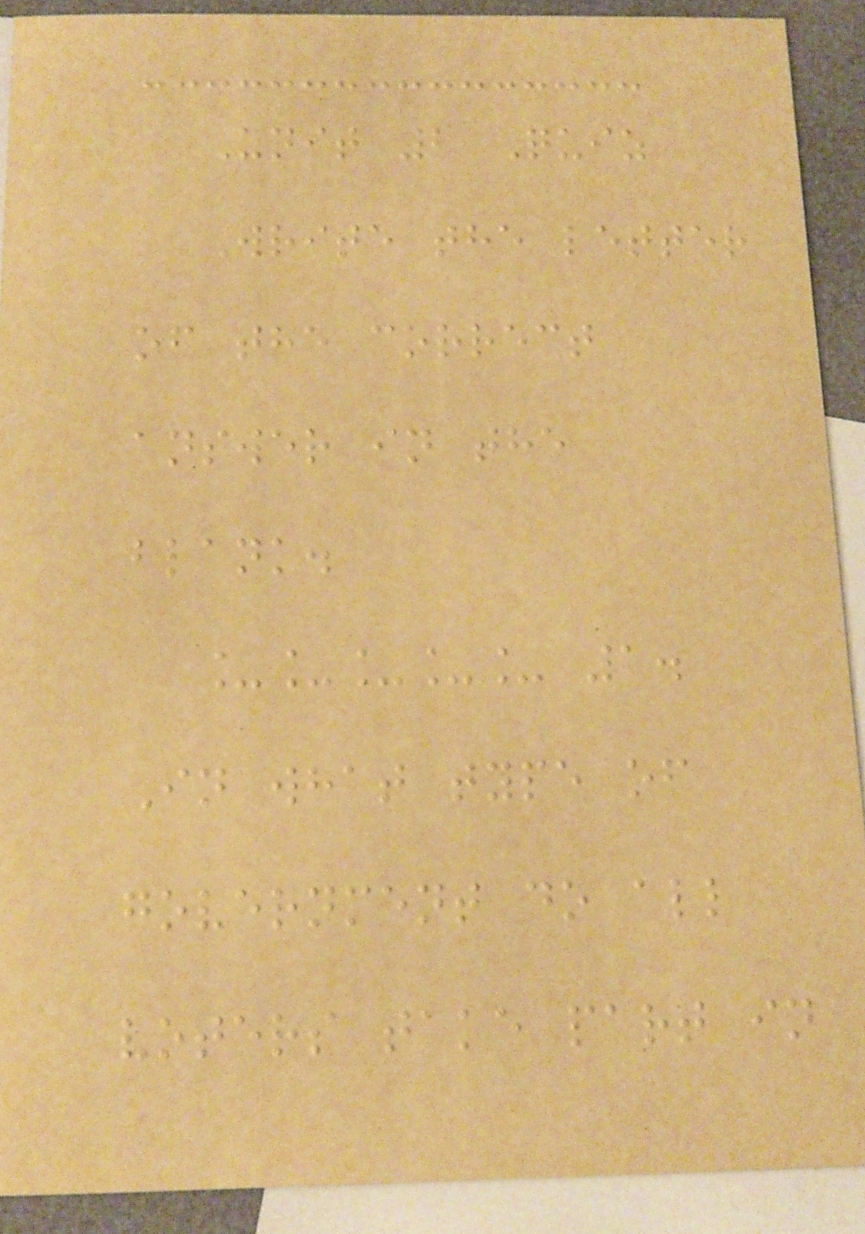Unit 2 Quiz
Write the letter
of the correct
answer in the
blank.
_____ 1.
In what type of
government do all
voters take part in
